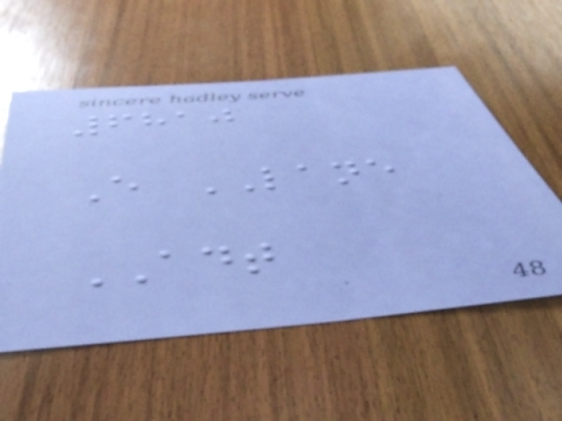6810
E LANE
ADT
